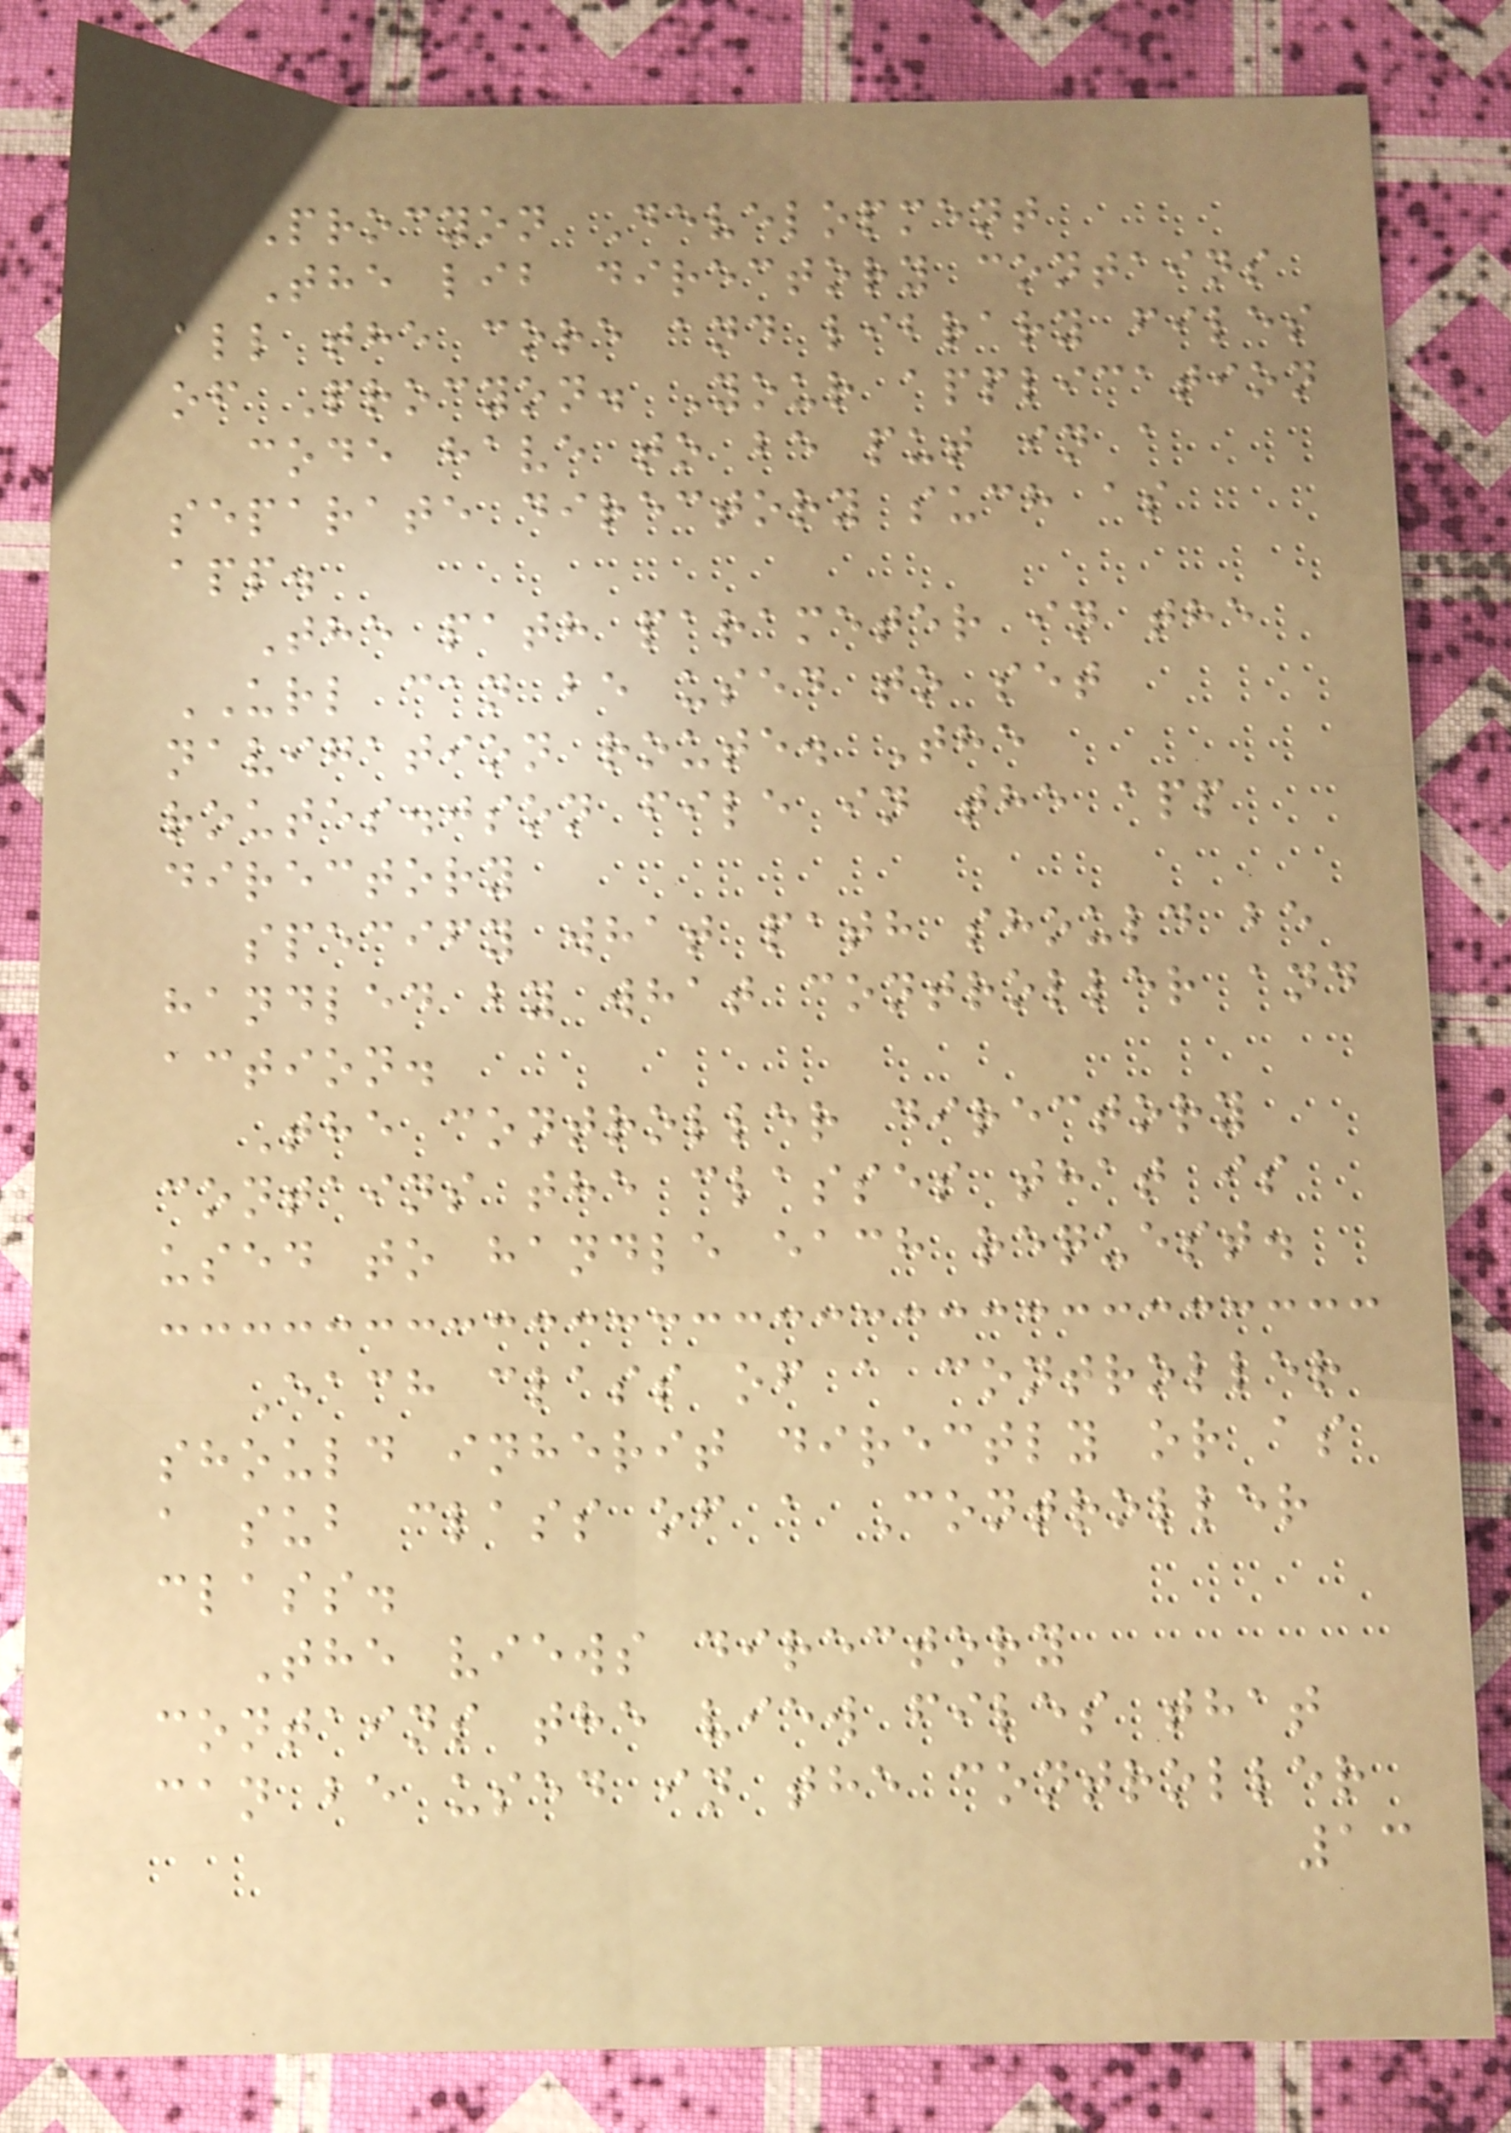Procyon Development
The lib directory contains
all the core and library files
of Procyon. Your application
code have to be put in a
separate directory such as
app.
The path parameter in the
URL can be used to set
navigation route. The
routes.json file in the app
directory
specify what path should be
handled by what controller and
action.
The controller directory
contains the classes that is
used to handle each request.
Each class of a controller
should inherit directly or as
a sub class of a Controller
class.
The views directory
contains the view files that
can be used in the controller
13
